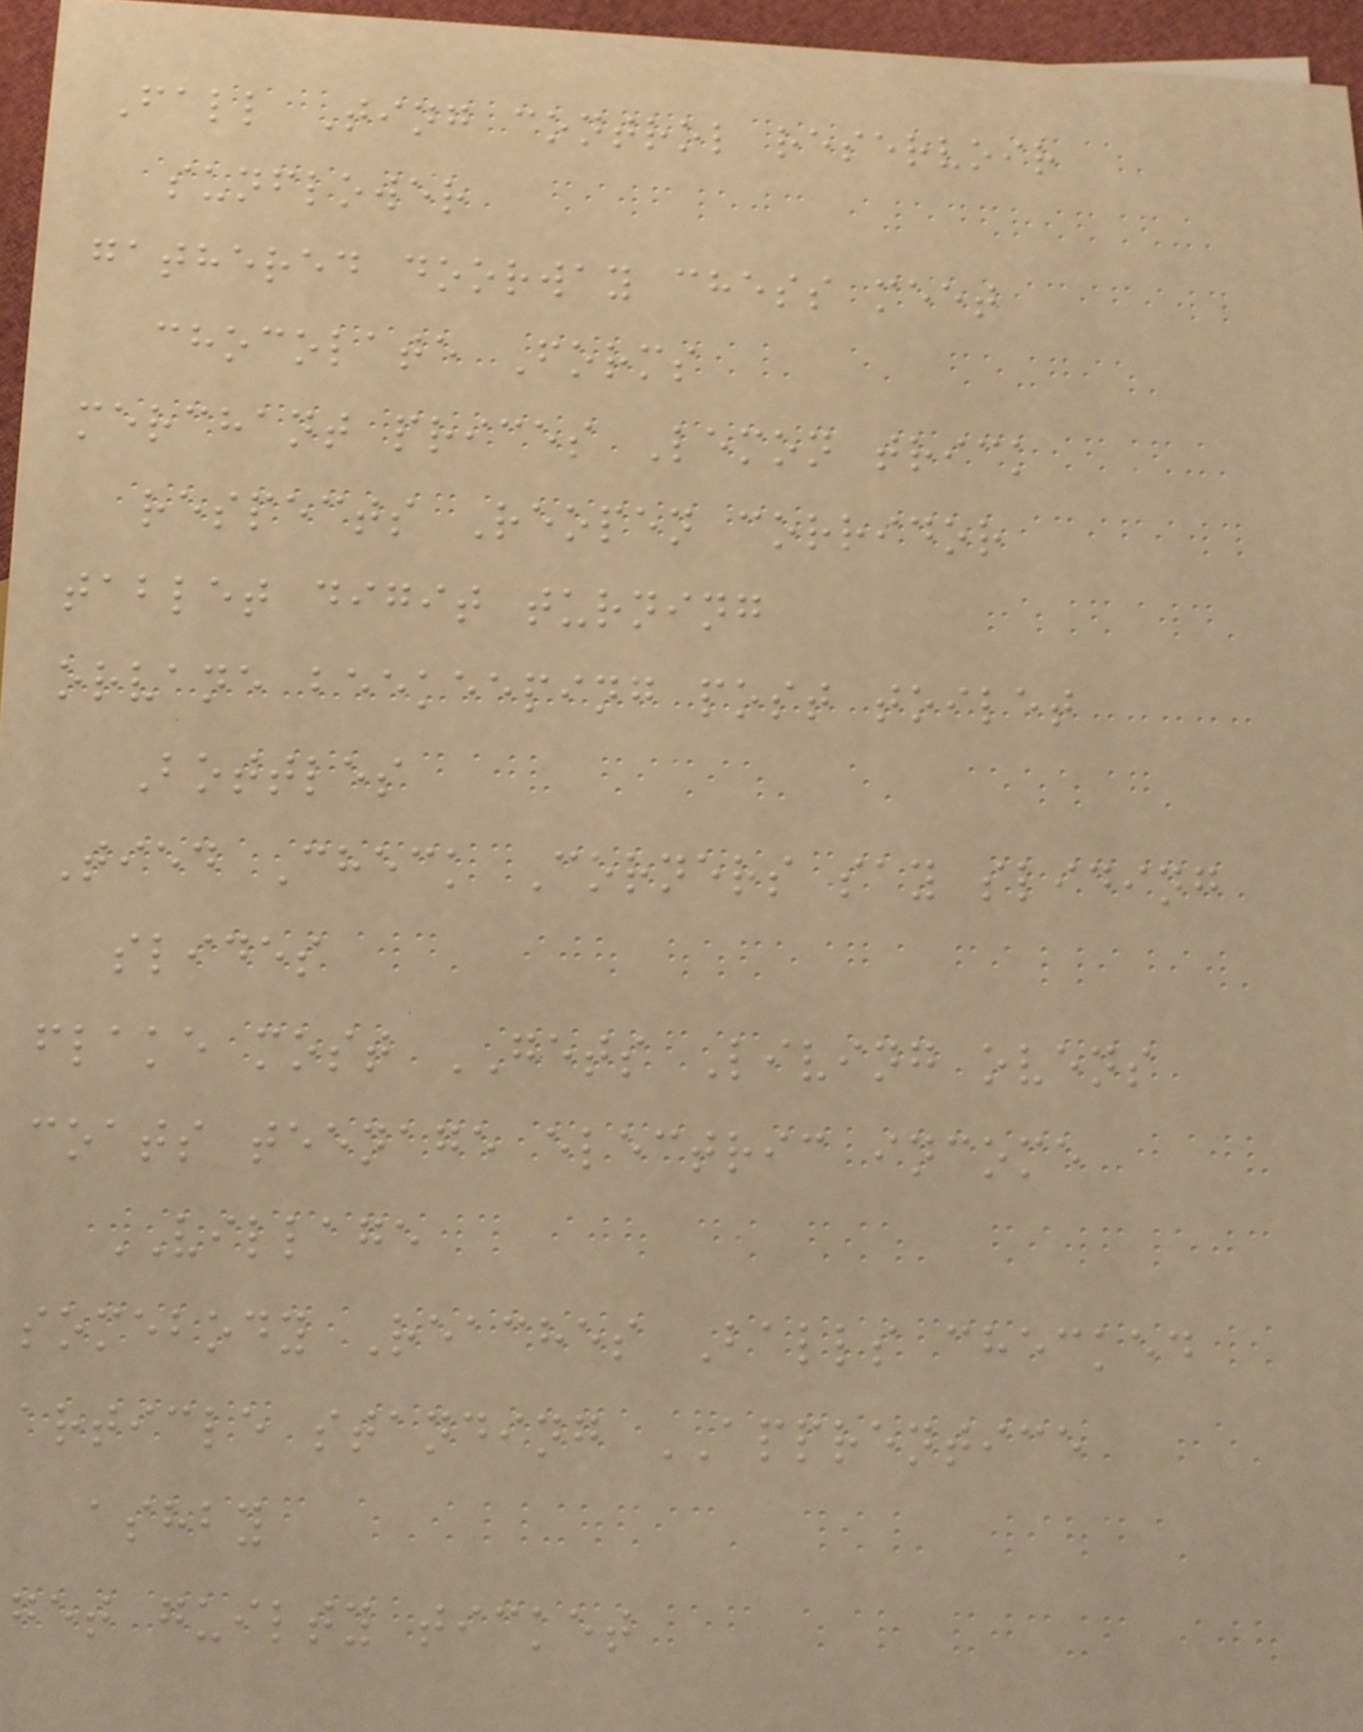Fall Ting control reservoir
sunflower
gathered doorway chess meet
chocolate Forms
merchant prices Lemon trick
respects Reopen corridor
tablet digit turning
orvane beekeeping post toilet
Bottles
Tied Check Corners say sliding
slides
flake most GETS Living ovens
coats teenage electric income
VILLAGE
somebody Reaches Balls checked
article standing APPRENTICE
ashby
get guilty ticket
